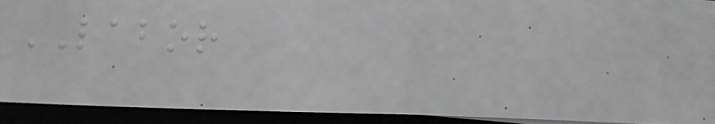LABOR
